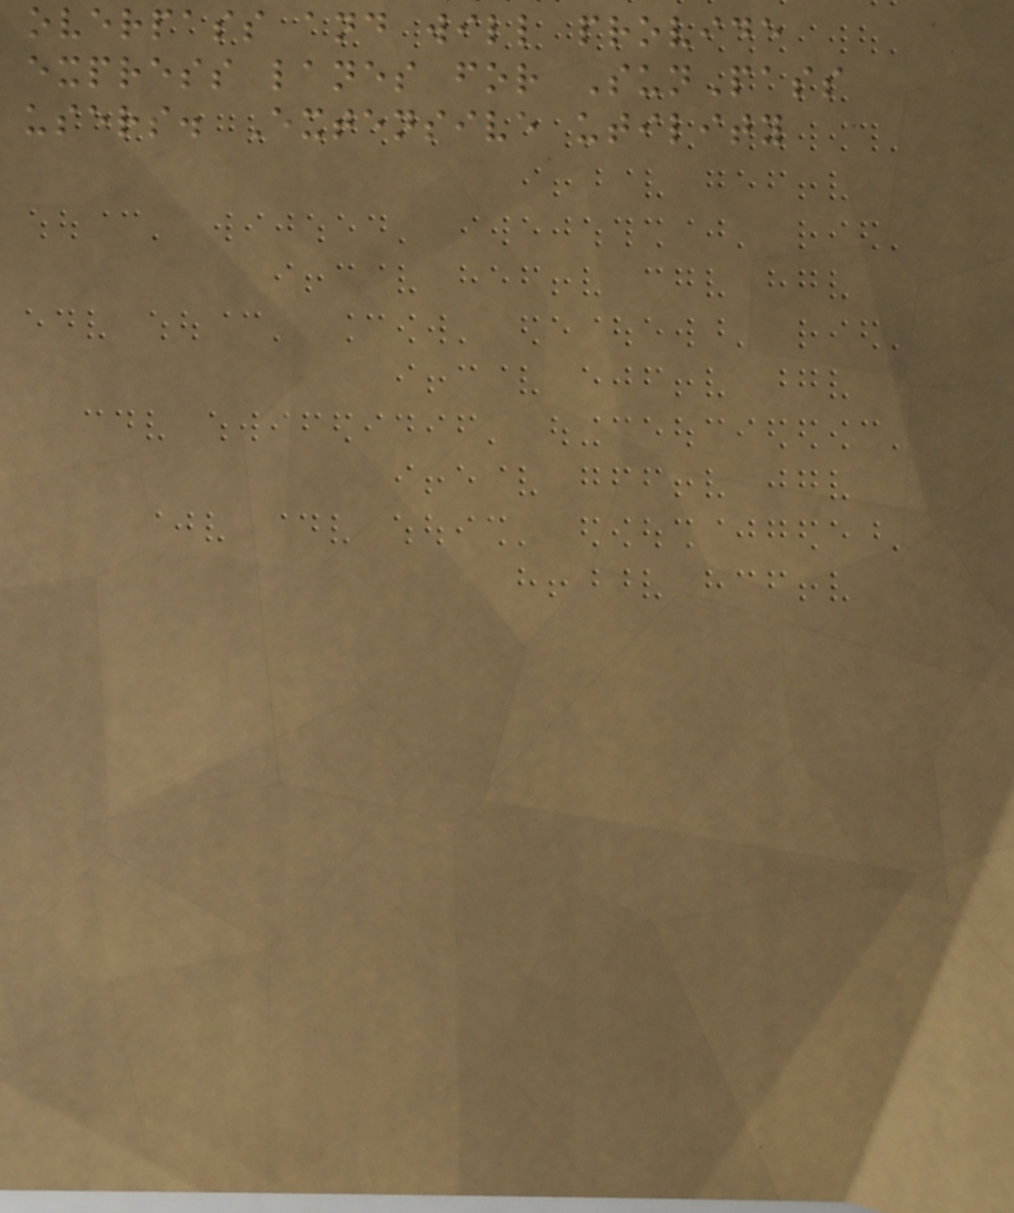overpass and will provide
express lanes for SunPass
users. Extensive utility
